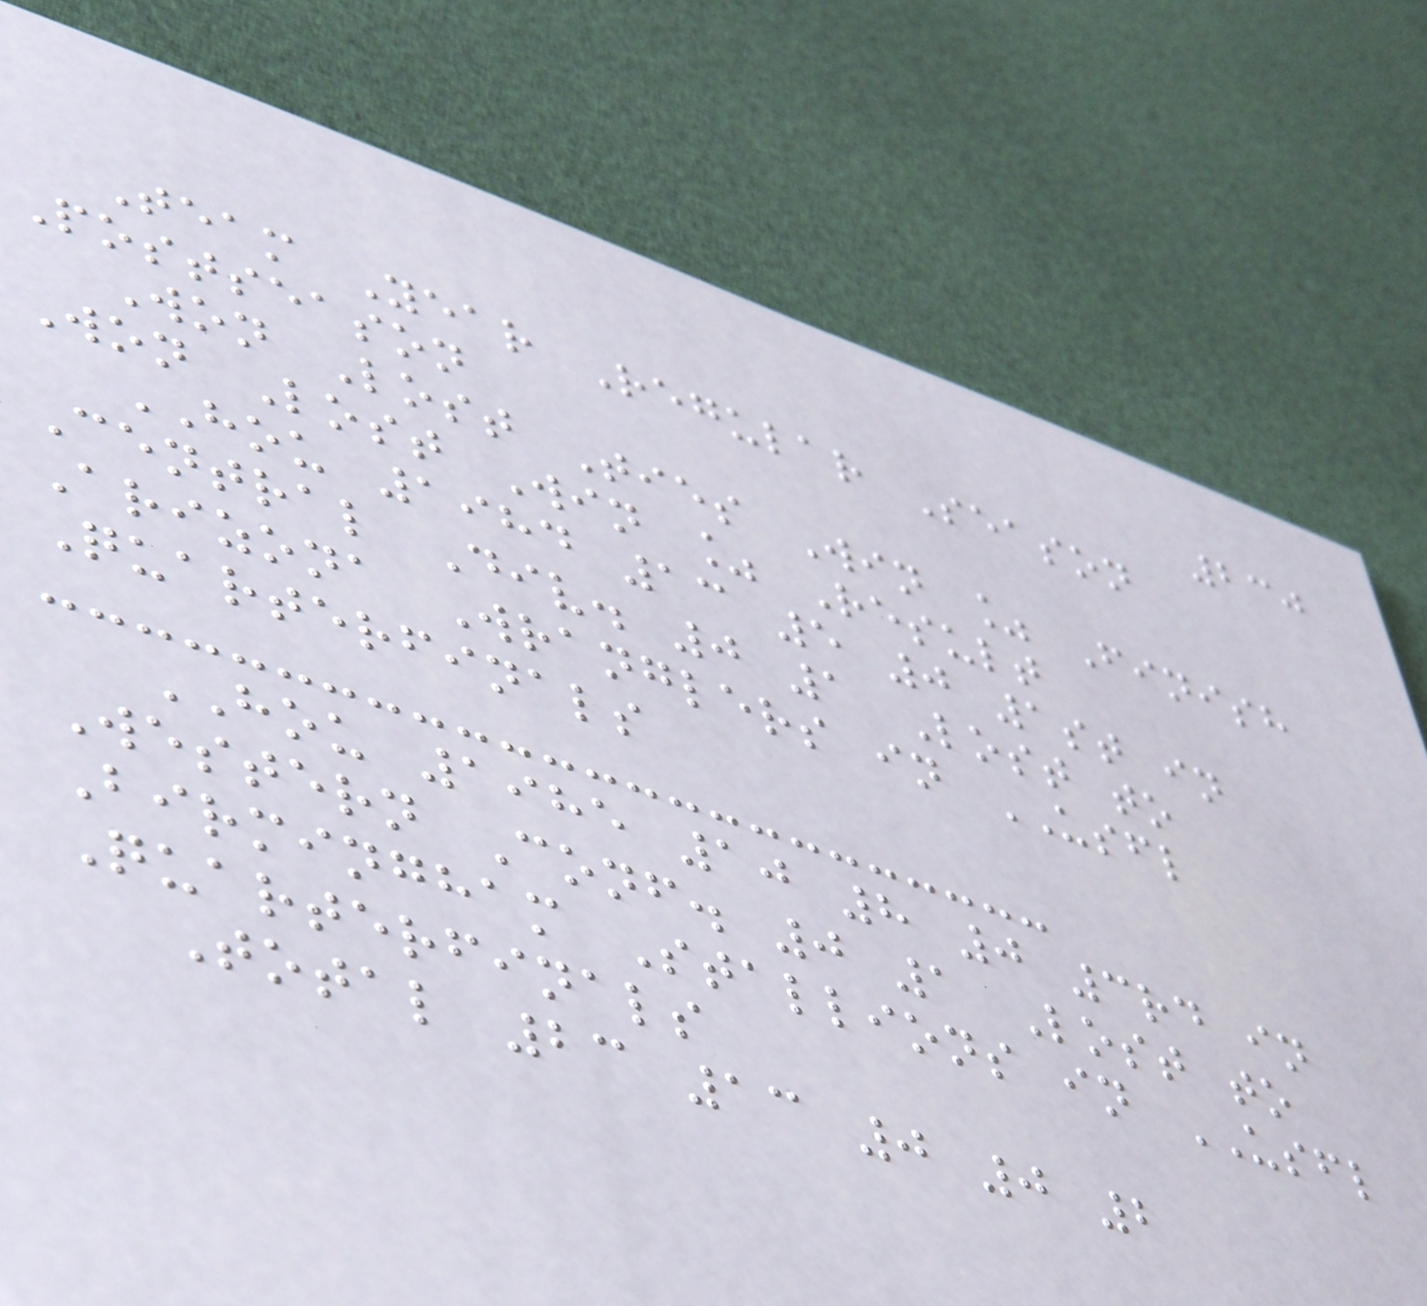230
Team Year Regular Season
Postseason
Won Lost Ties Win % Finish
Won Lost Win % Result
HOU 1984 13 5 0 1st in
Central Div. 0 1 Lost to
Arizona Wranglers in USFL
Quarterfinals
HOU 1985 10 8 0 3rd in
Western Conf. 0 1 Lost to
Birmingham Stallions in USFL
Quarterfinals
Total 23 13 0 0 2
